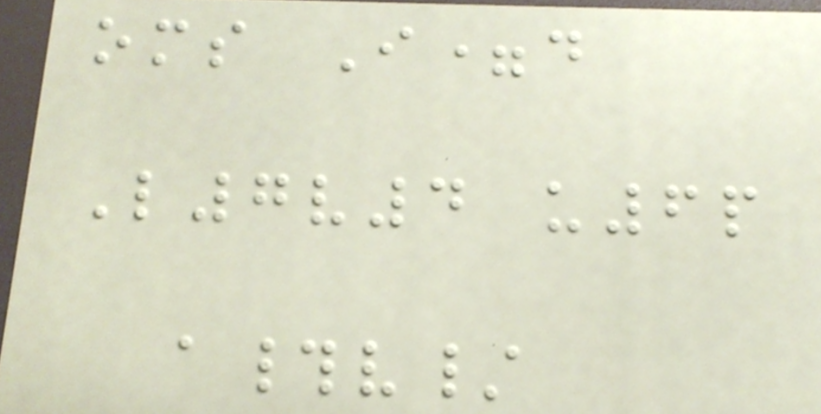oms I=d
L7v4 u6p
a#v/
